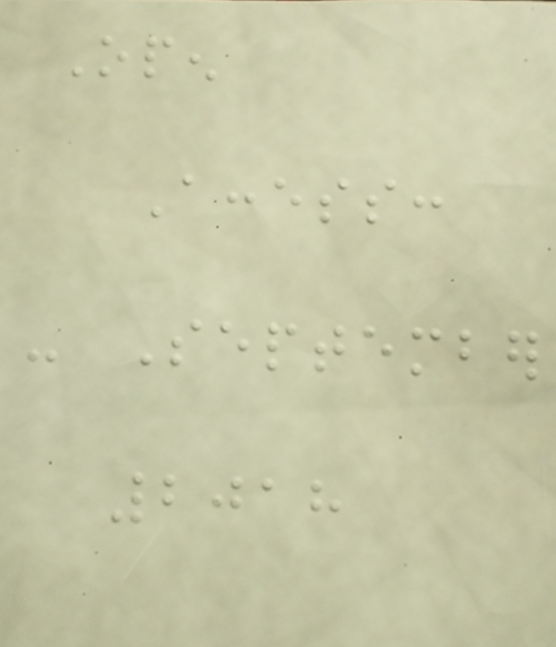Open
Access:
- September
2018
